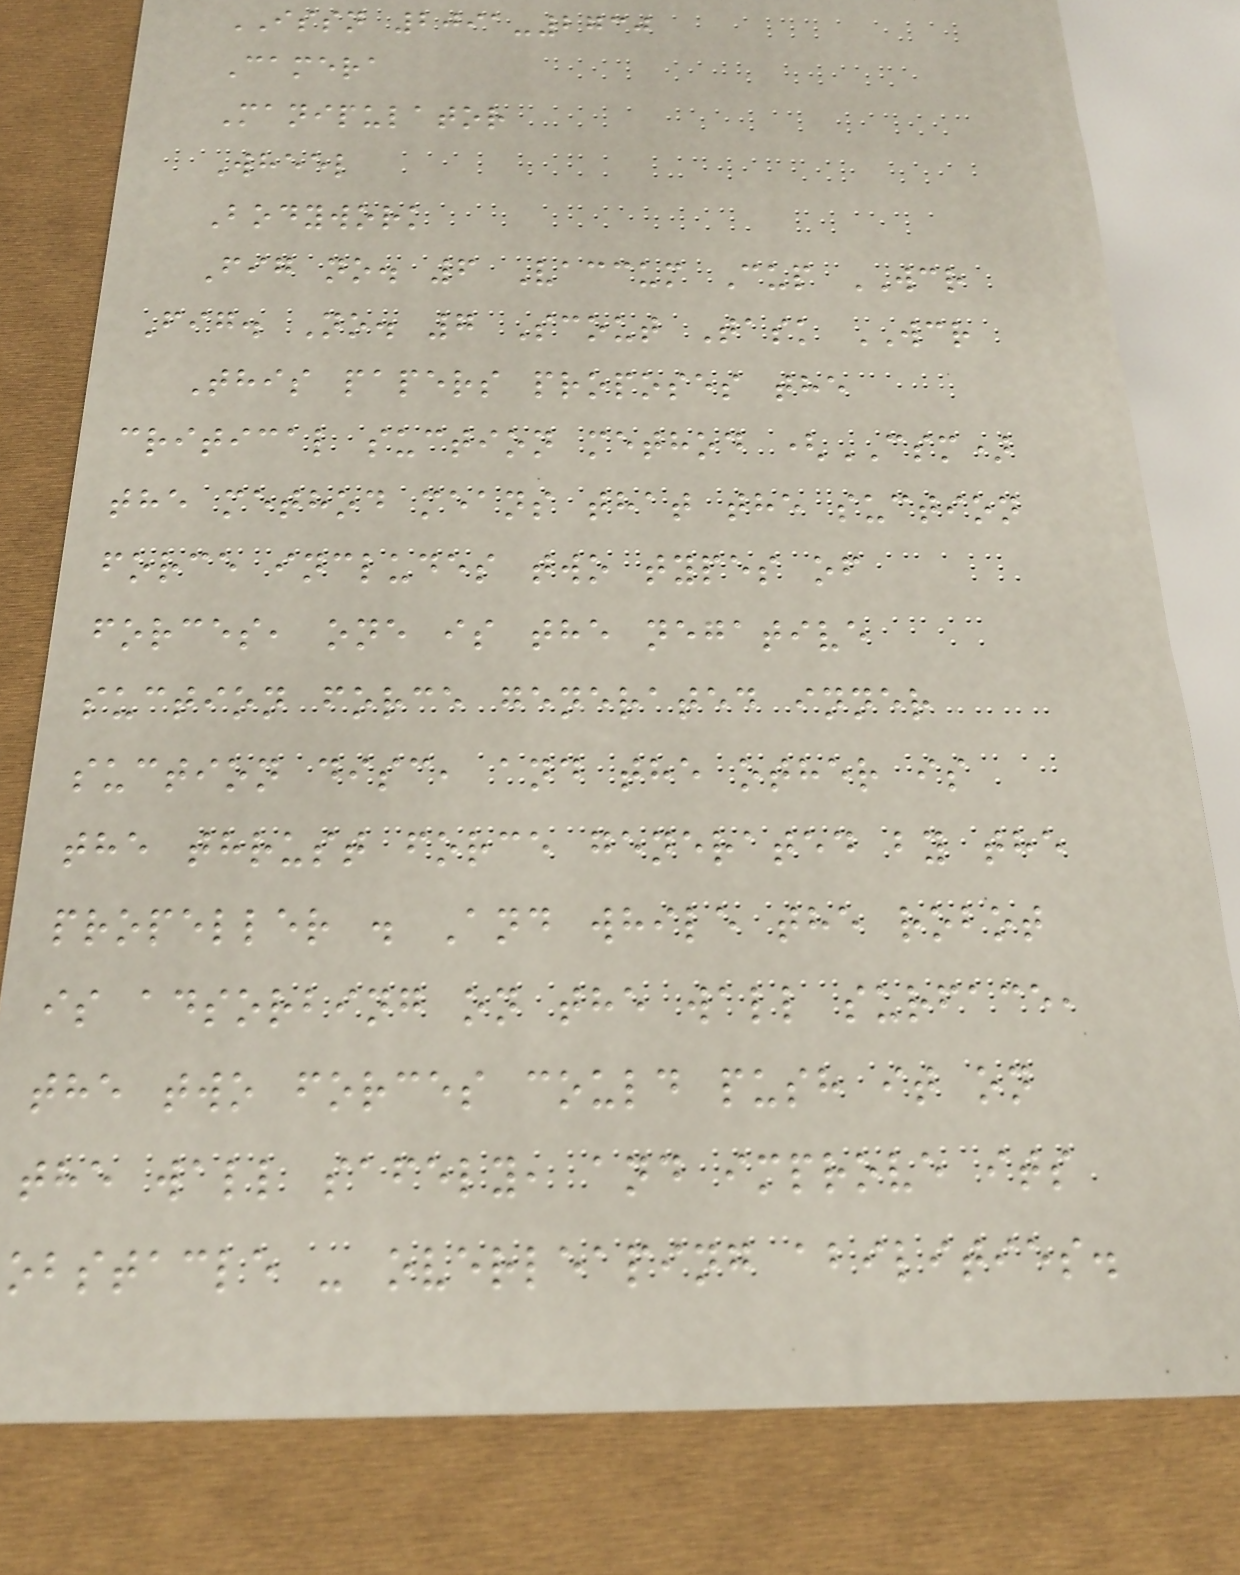ISSN 2091-2730
Camera
Manipulator
Wheel
Bodywork
Fig no. 6 Vaccum Cup WCR
Fig. No. 7 Scout Task WCR
This papers proposes the
critical suction method (CSM)
the method means that the suction
force includes two types of
forces, one is the negative
suction force generated inner
suction disc, and the other is
the thrust force generated by the
propeller . And while the robot
is adsorbing on the wall surface,
the two forces could push it on
the wall safely, and improve its
obstacle - overleaping abilities.
